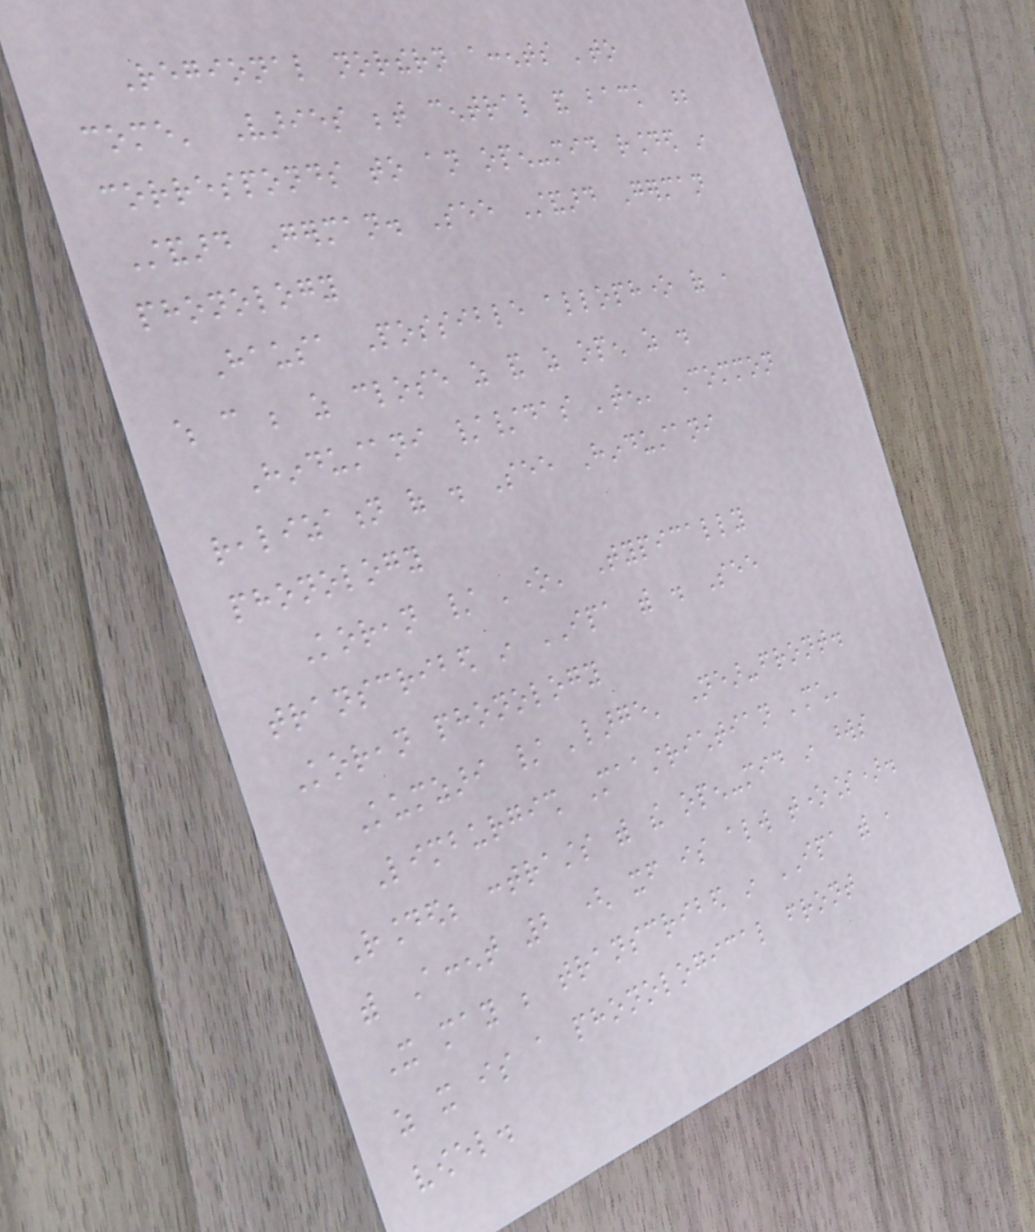Regional northern accents 'to
come' Varies between central and back ;
corresponds to an open-mid rounded in
Standard German. See Standard German
phonology
Hausa Possible allophone of ,
which can be as close as and as open as .
Hindustani //das 'ten' Common
realization of . See Hindustani
phonology
Korean / 'one' Typically
transcribed in IPA with . See
Korean phonology
Kumzari / 'large' Near-front.
Limburgish Maastrichtian 'much'
Rounded; contrasts with the open-mid in words
with Accent 2 ( itself is always toneless).
It may be transcribed in IPA with ,
as it is a phonological front
vowel.
